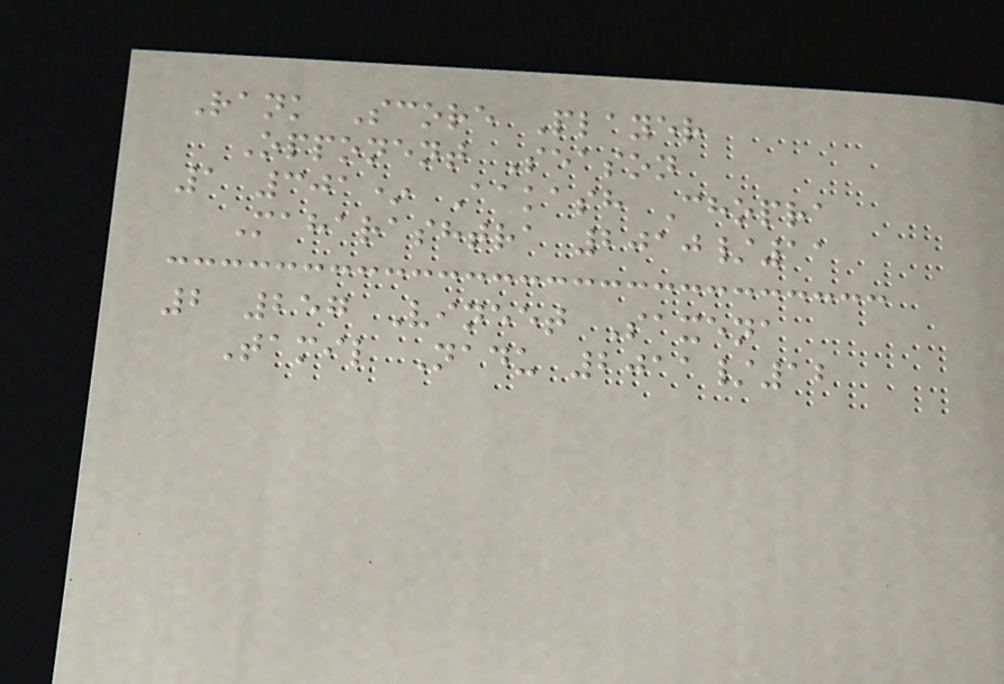Rank Score Player
Opponent Season
1 301* Aakash Chopra
Maharashtra 2010/11
2 257 Vineet Saxena
Tamil Nadu 2011/12
